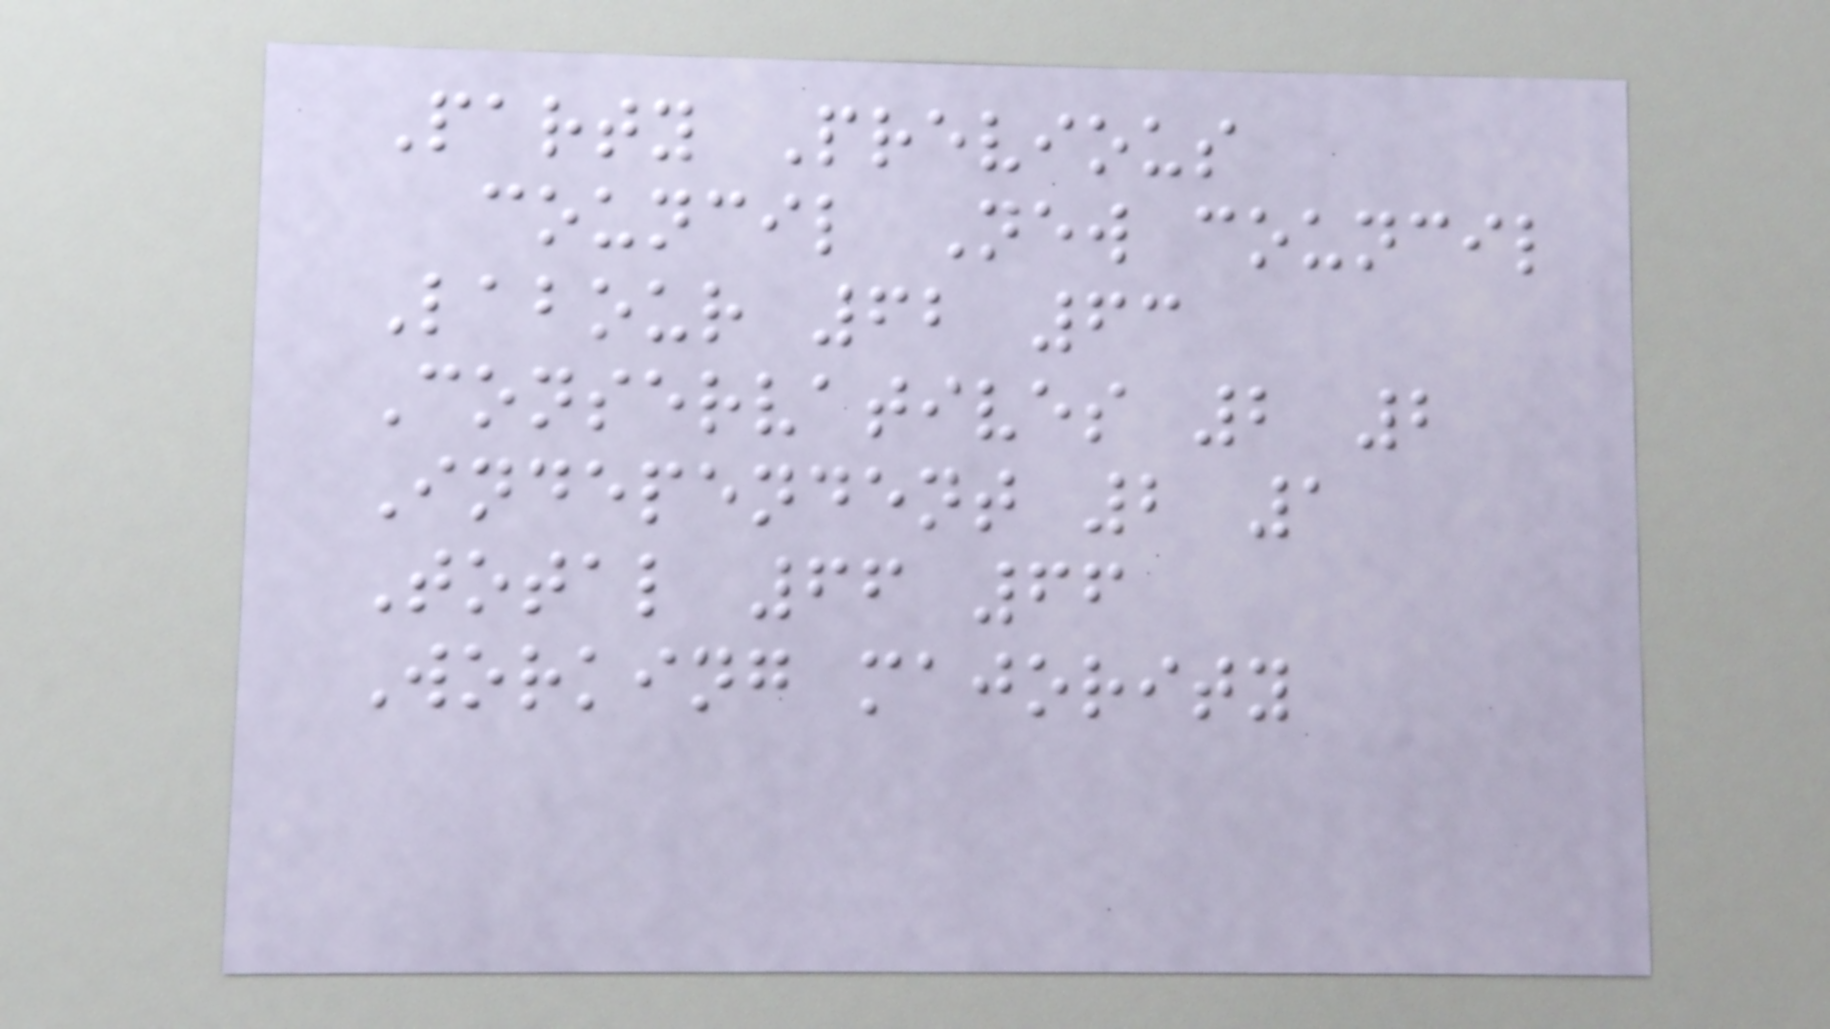Party Previous
council New council
Labour 62 63
Conservatives 2 2
Independent 2 1
Total 66 66
Working majority
